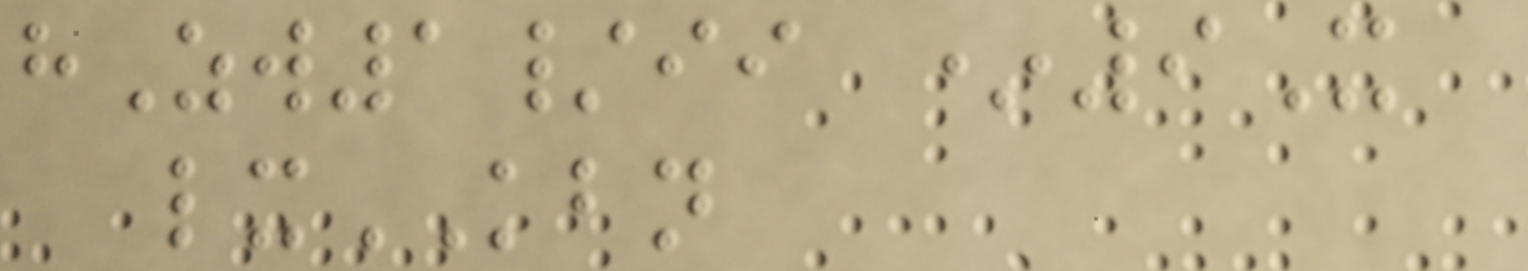hZw1/ii *9X
lxKBN
